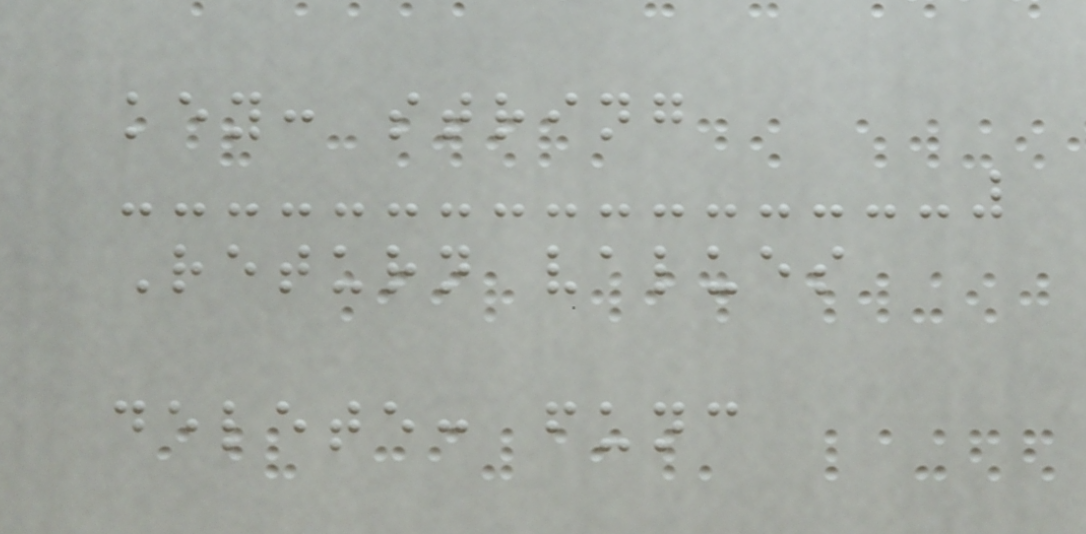key: string
Return values
delete: func
